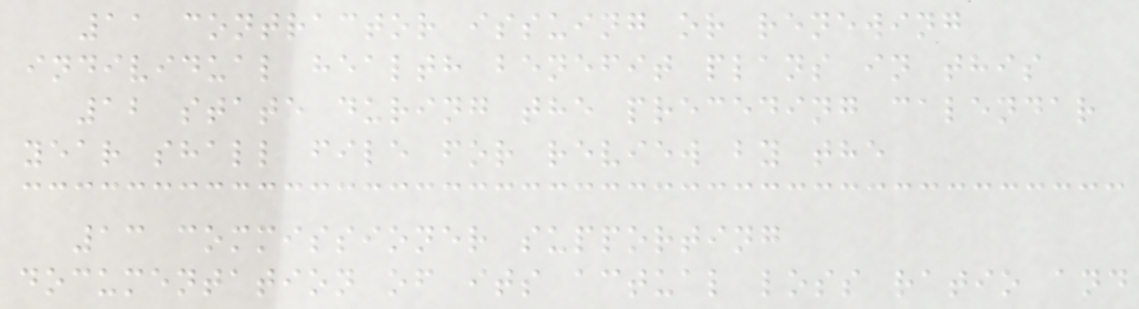11 contractor issuing or renewing
individual health benefit plans in this
12 state during the preceding calendar
year shall file for review by the
13 commissioner supporting
documentation of its actual loss ratio and
